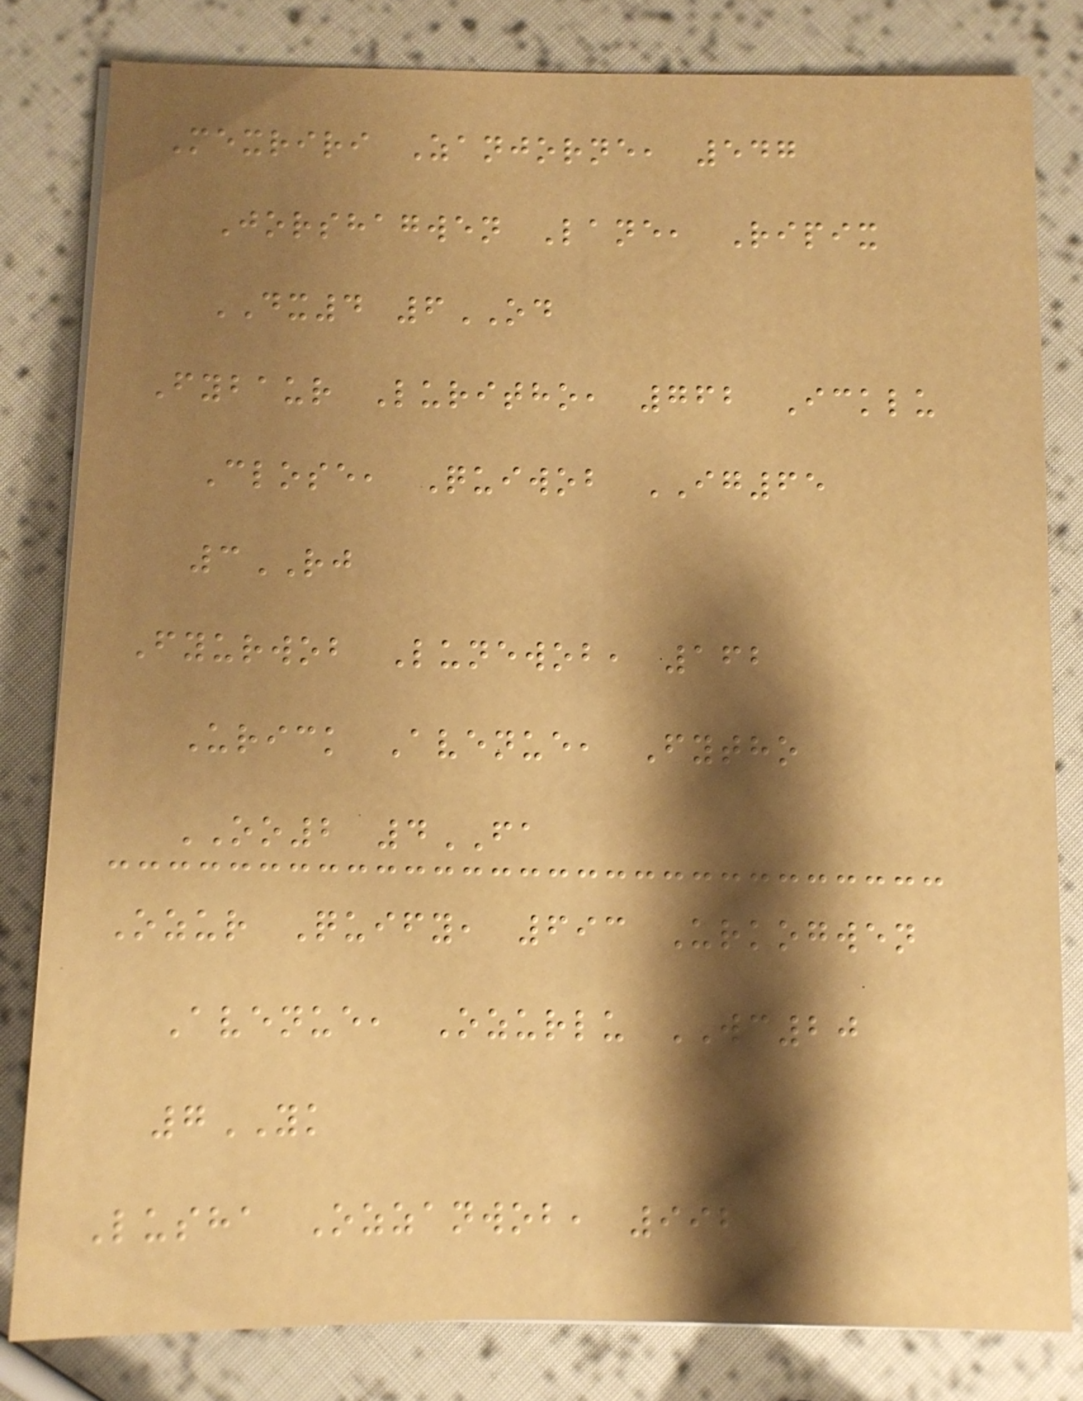Mexriri Zanjorne, 547
Jorshagwen Lane, Ripix
DX4 6OD
Fybaur Luritho, 762 Icklu
Close, Quiwob IG65
3RJ
Fyurwob Lunewob, 162
Urick Avenue, Fytho
OO2 4FA
Ozur Quify, 693 Urkogwen
Avenue, Ozurlu WC20
7YK
Lusha Ozzanwob, 992
